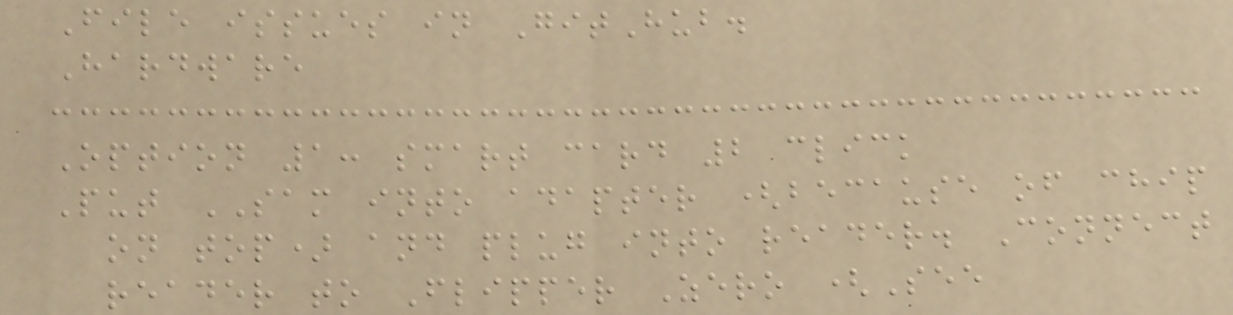File issues in GitHub.
Hardware
Option 1: smart card 2 click
Put SAM into adapter (because of chip
on top) and plug into reader. Connect
reader to Flipper Zero (See
